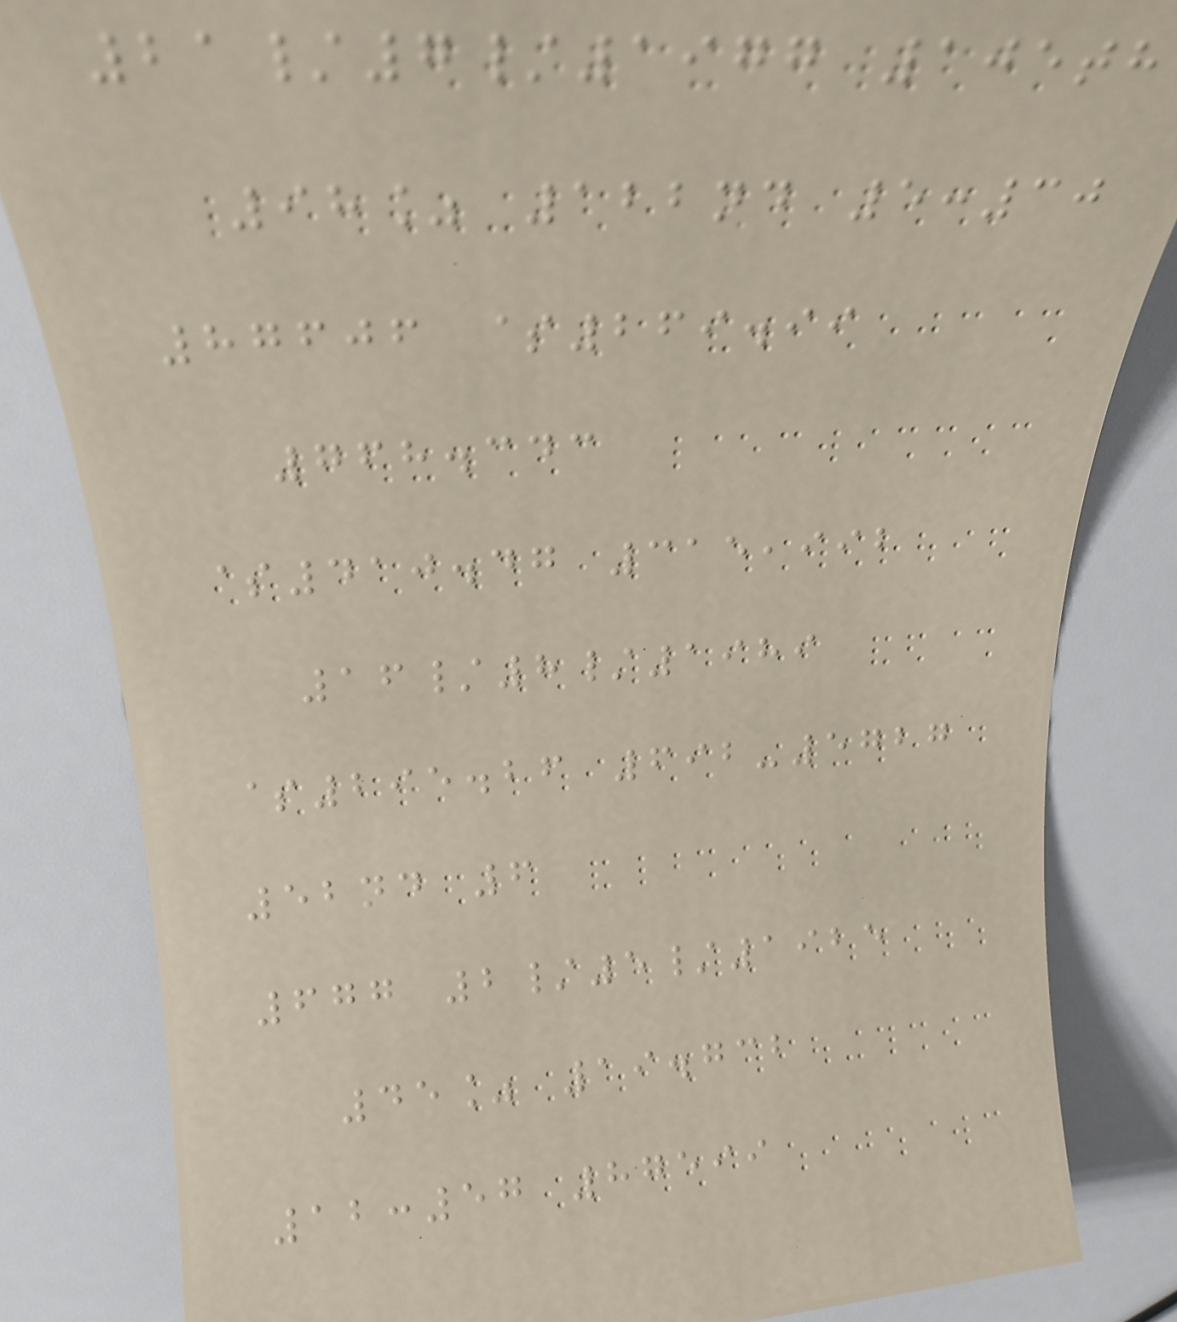21/7/1977 105th
98% 122nd 5:30
87606 $269.99
768.343
$410.47 315,992
16/8/1989
$295.26 692-5727
52nd 6
677 2/5/1925
45% 19.732
12:57 87599
